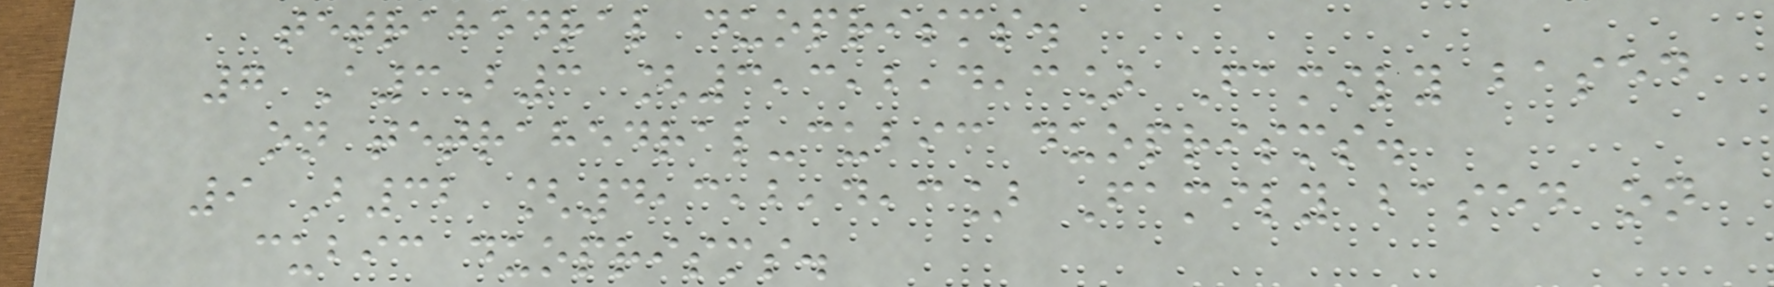tetrahedral duoprisms.
7 A3B3 [3,3,2,4,3] Family based
on tetrahedral-cubic duoprisms.
9 B32 [4,3,2,4,3] Family based on
cubic duoprisms.
